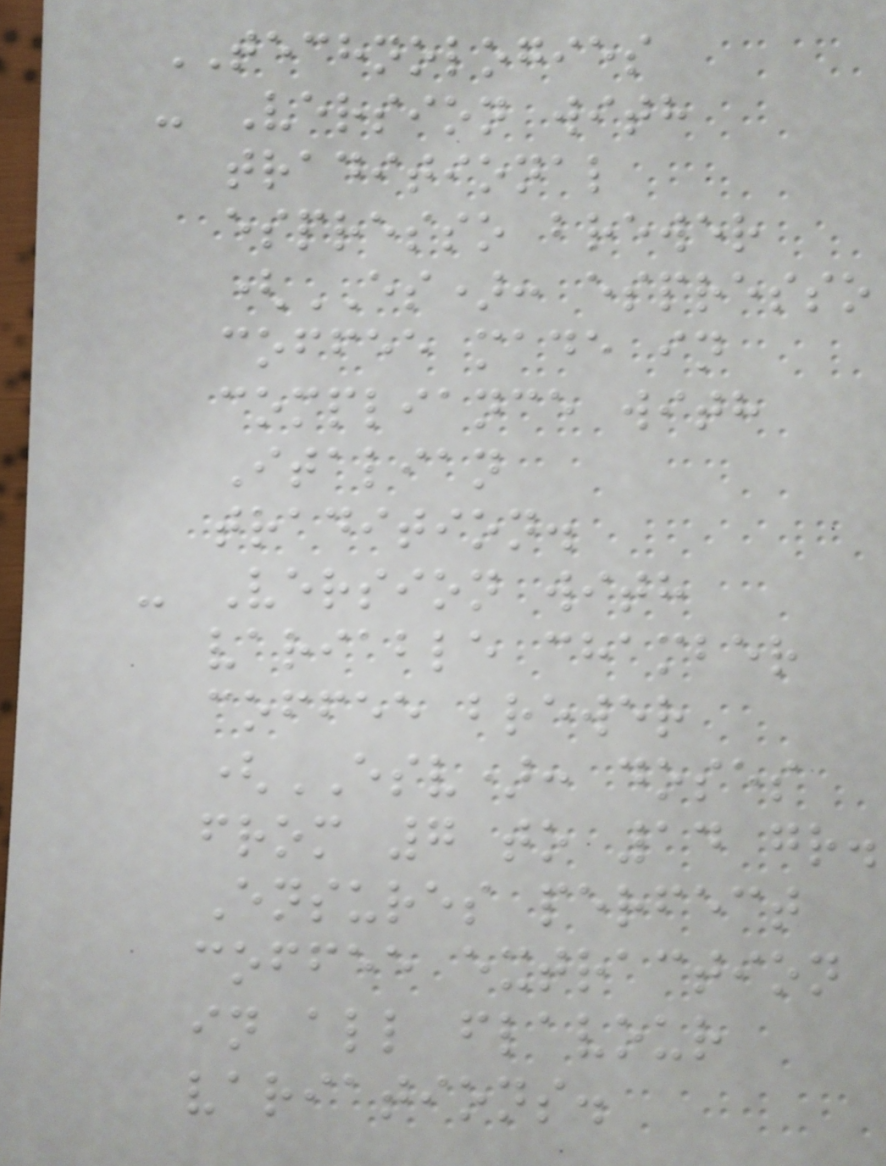TECHNOLOGIES
- Version with
traditional
espresso brewer
(ES): espresso
coffee made in
compliance with
Italian
tradition.
- Version with
variable chamber
coffee brewer
(ESV): doses
from 7 to 14 gr.
Ensures perfect
coffee extraction
in all flavour
variations.
